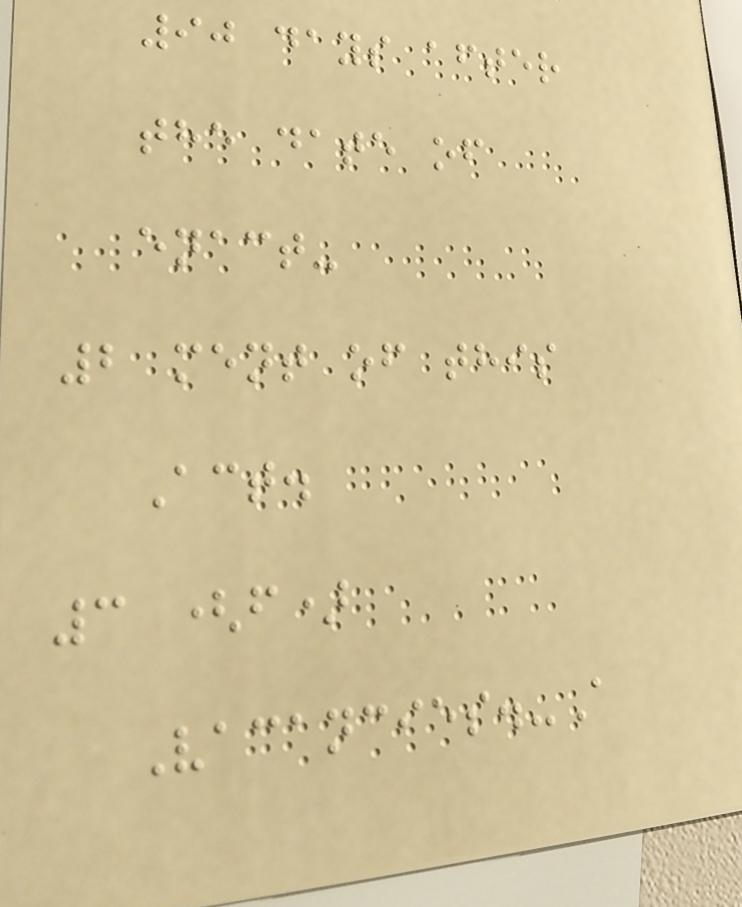90 days after
the date of
enact-
2 ment of this
Act.
3 (f)
Vacancies.-A
